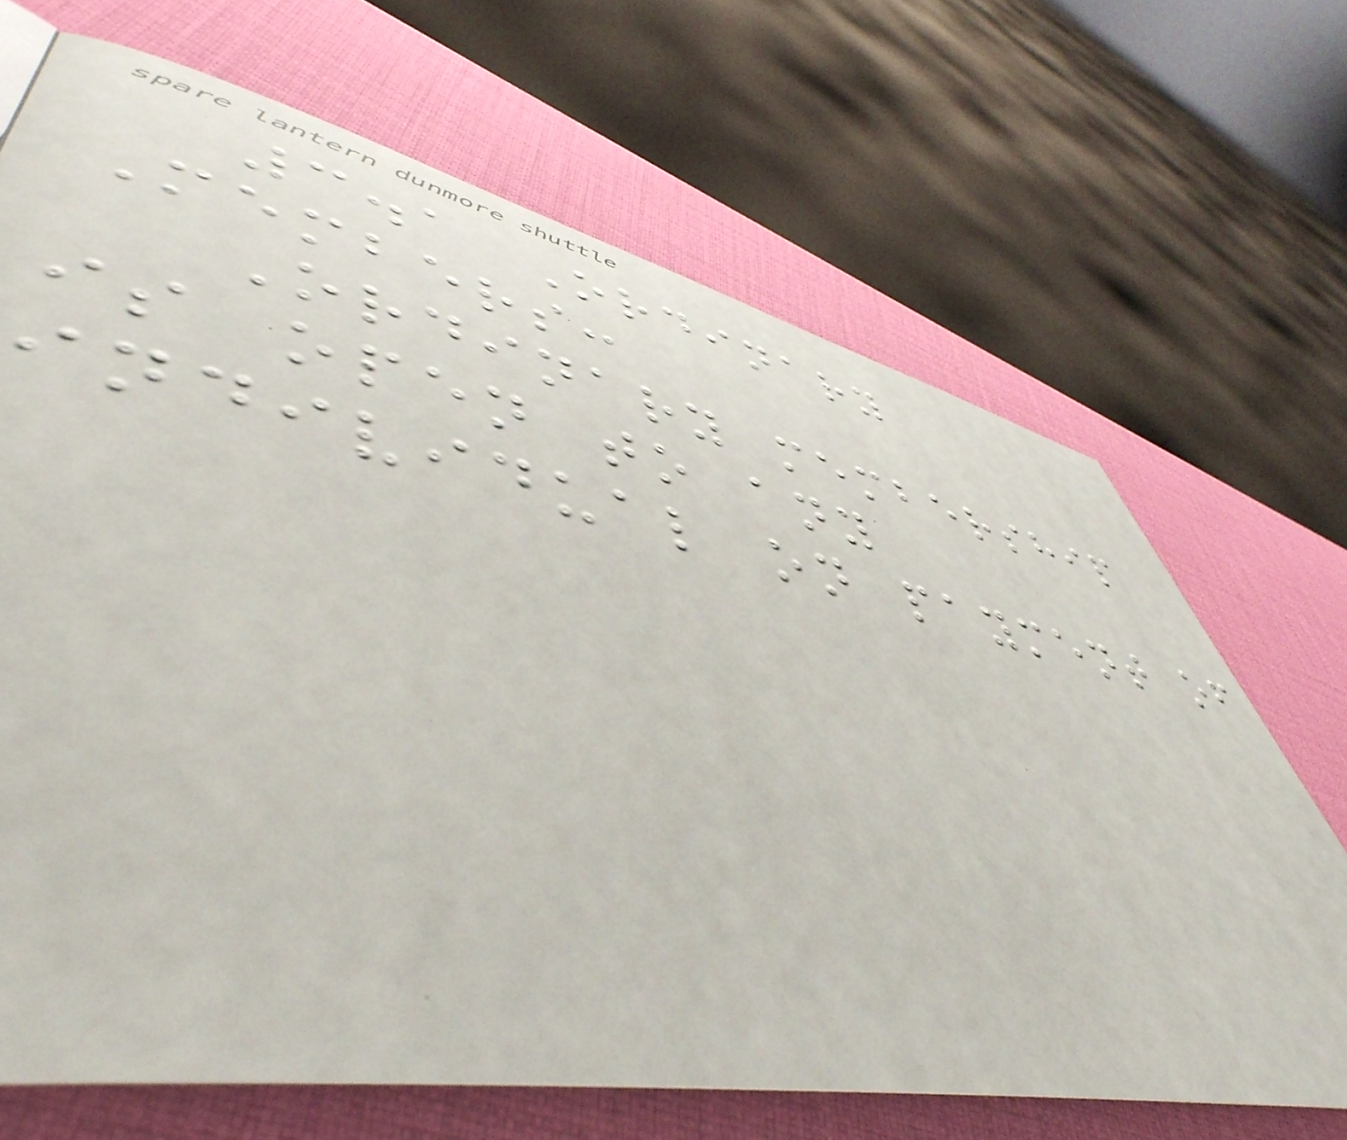3.1 Ordinary
Members:
Ordinary membership
is open to any
individual on payment of
